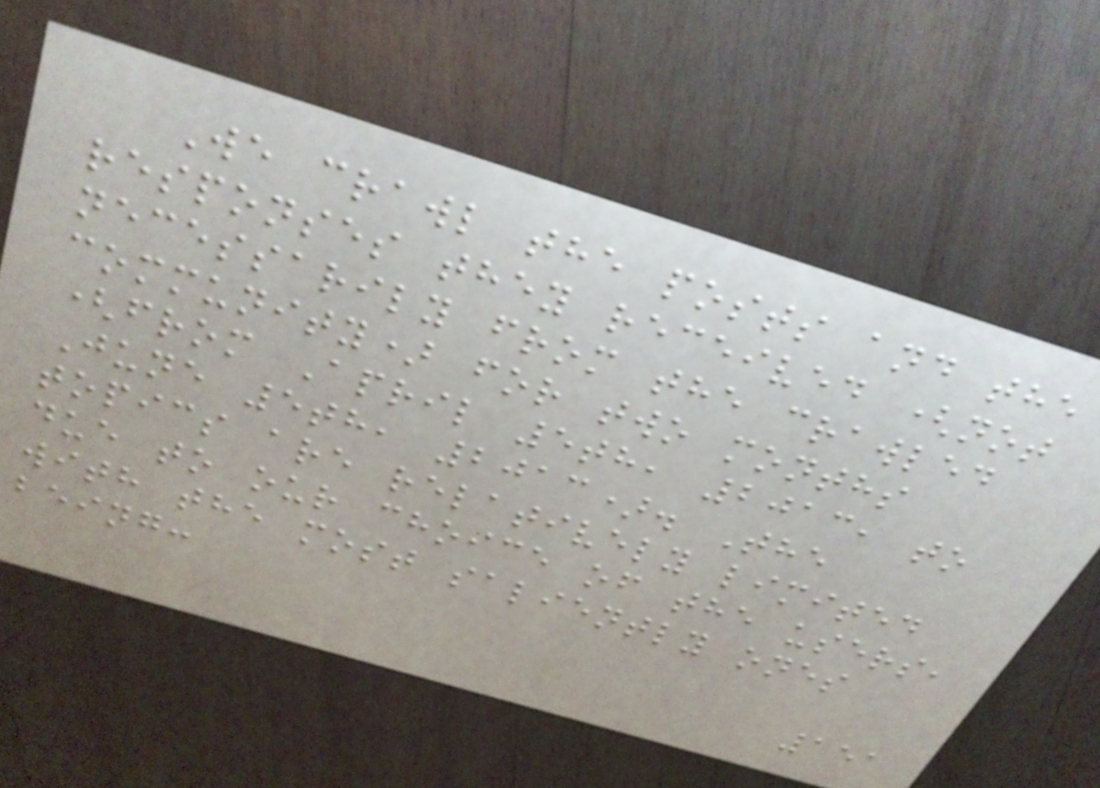We crawl the posts and the
responses they received (not
necessarily from the crawled
community) for two months
(from April 5th, 2013, to
June 5th, 2013). The
topics are relatively limited
due to our choice of the users,
with the most saliently ones
being:
151
